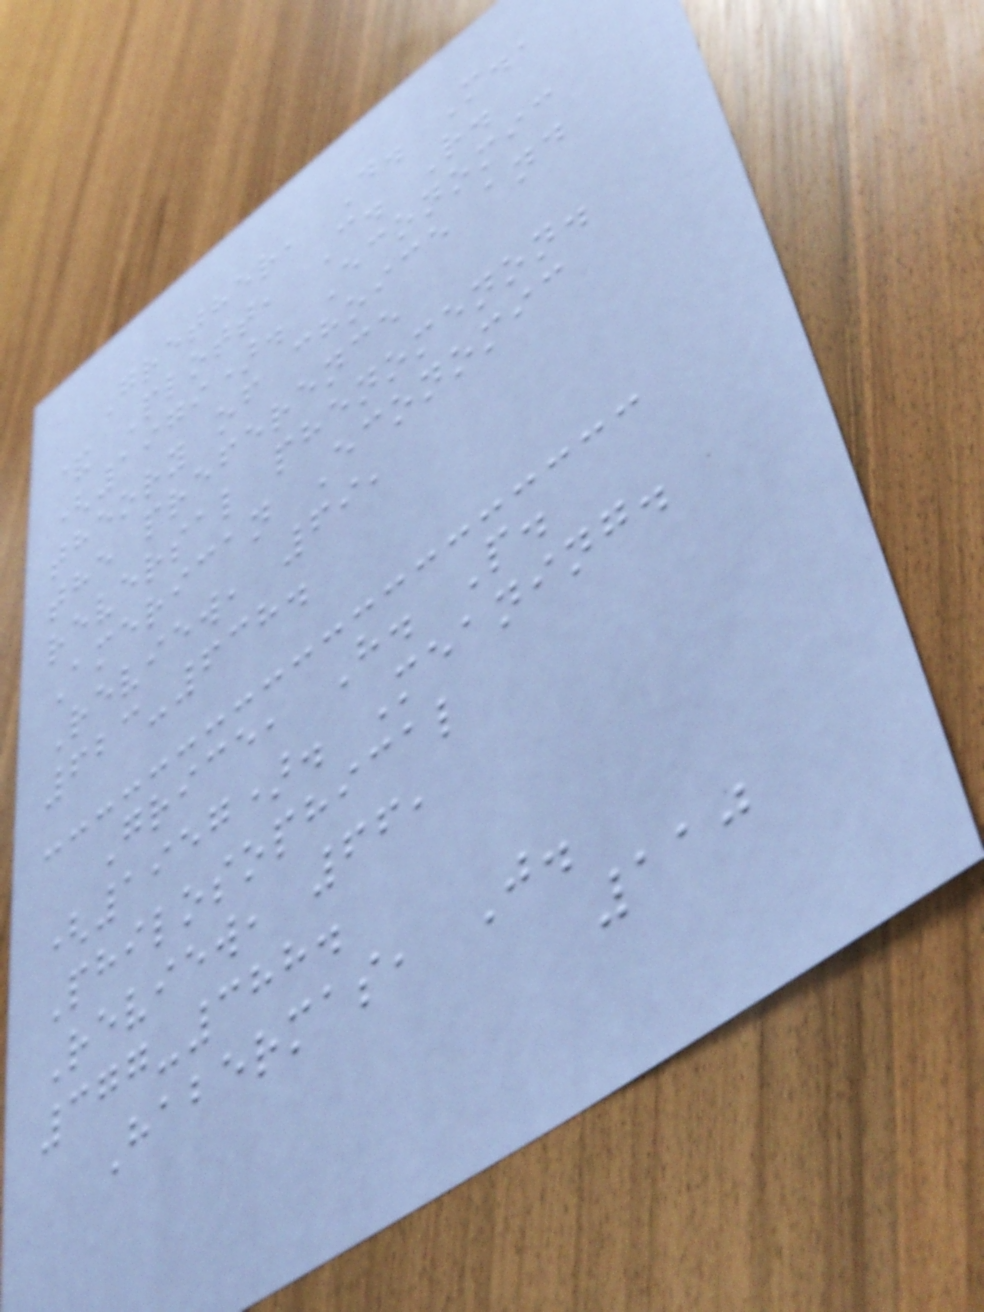Grether, D. M.,
& Plott, C. R.
(1979). Economic
theory of choice and
the preference
reversal phenomenon.
American Economic
Review, 69,
623-638.
Grice, H. P.
(1957). Meaning.
Philosophical
Review, 66,
377-388.
Habermas, J.
110
